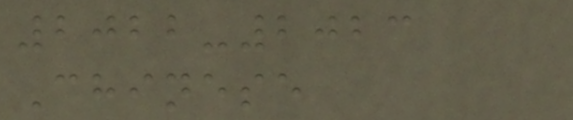2022-2023
Chinese
